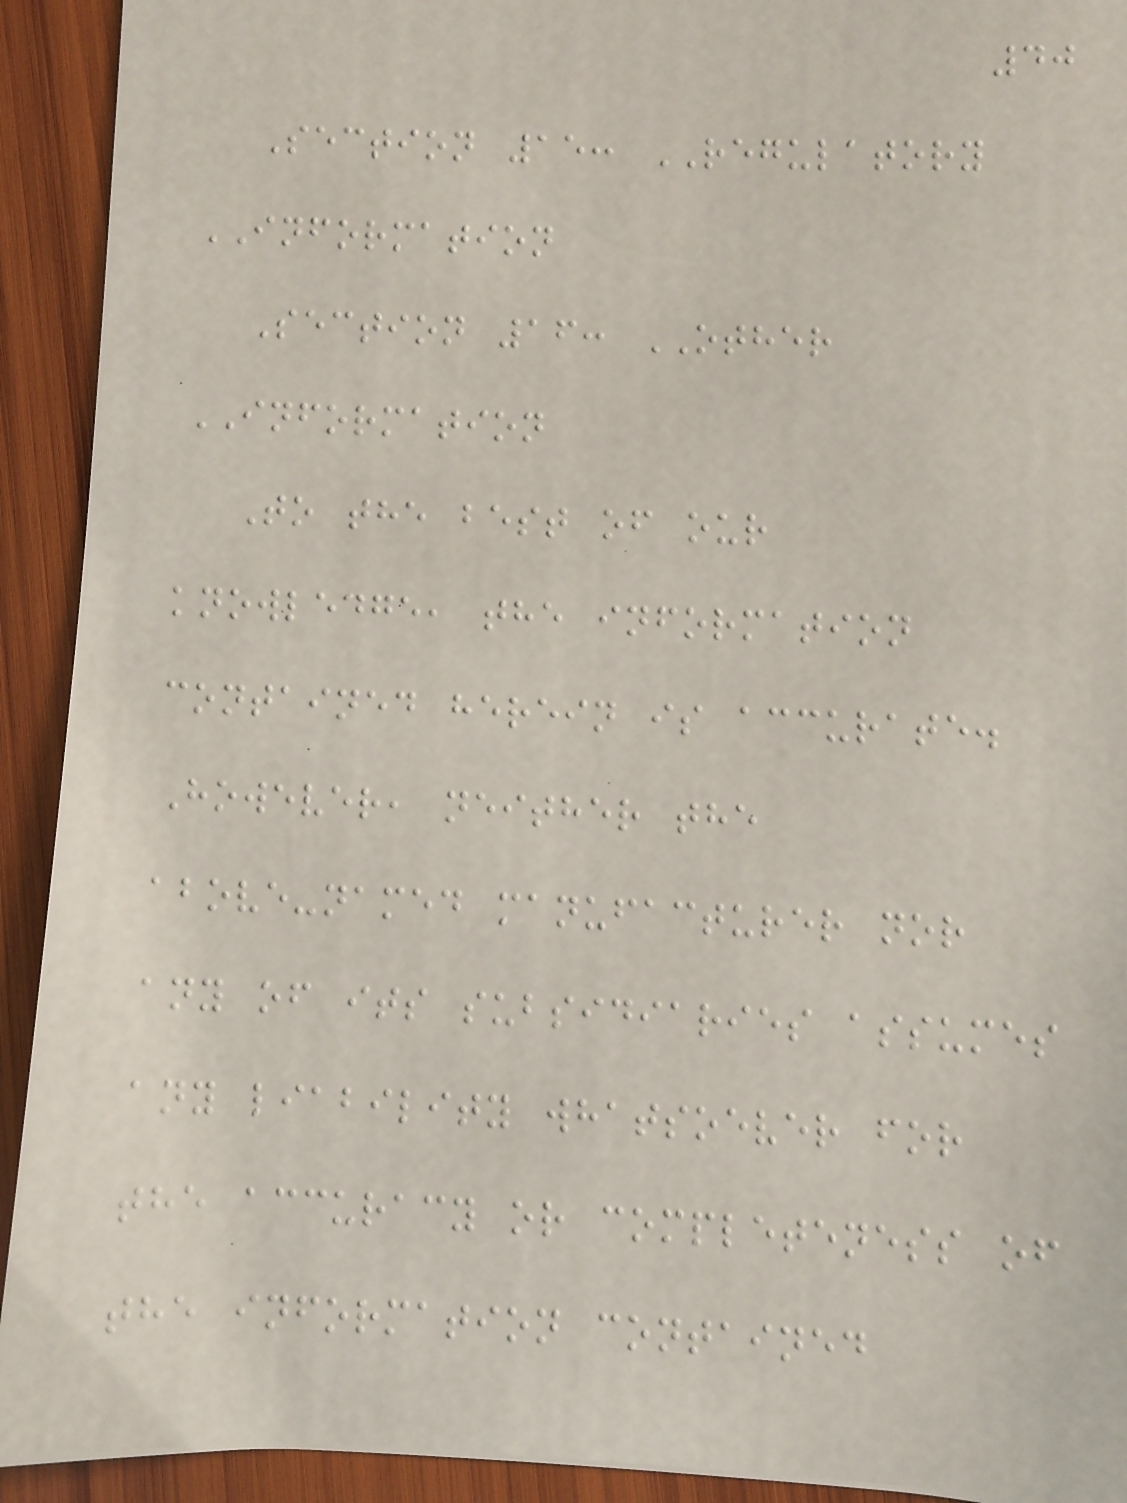40
Section 15: REGULATORY
INFORMATION
Section 16: OTHER
INFORMATION
To the best of our
knowledge, the information
contained herein is accurate.
However, neither the
above-named manufacturer nor
any of its subsidiaries assumes
any liability whatsoever for
the accuracy or completeness of
the information contained
